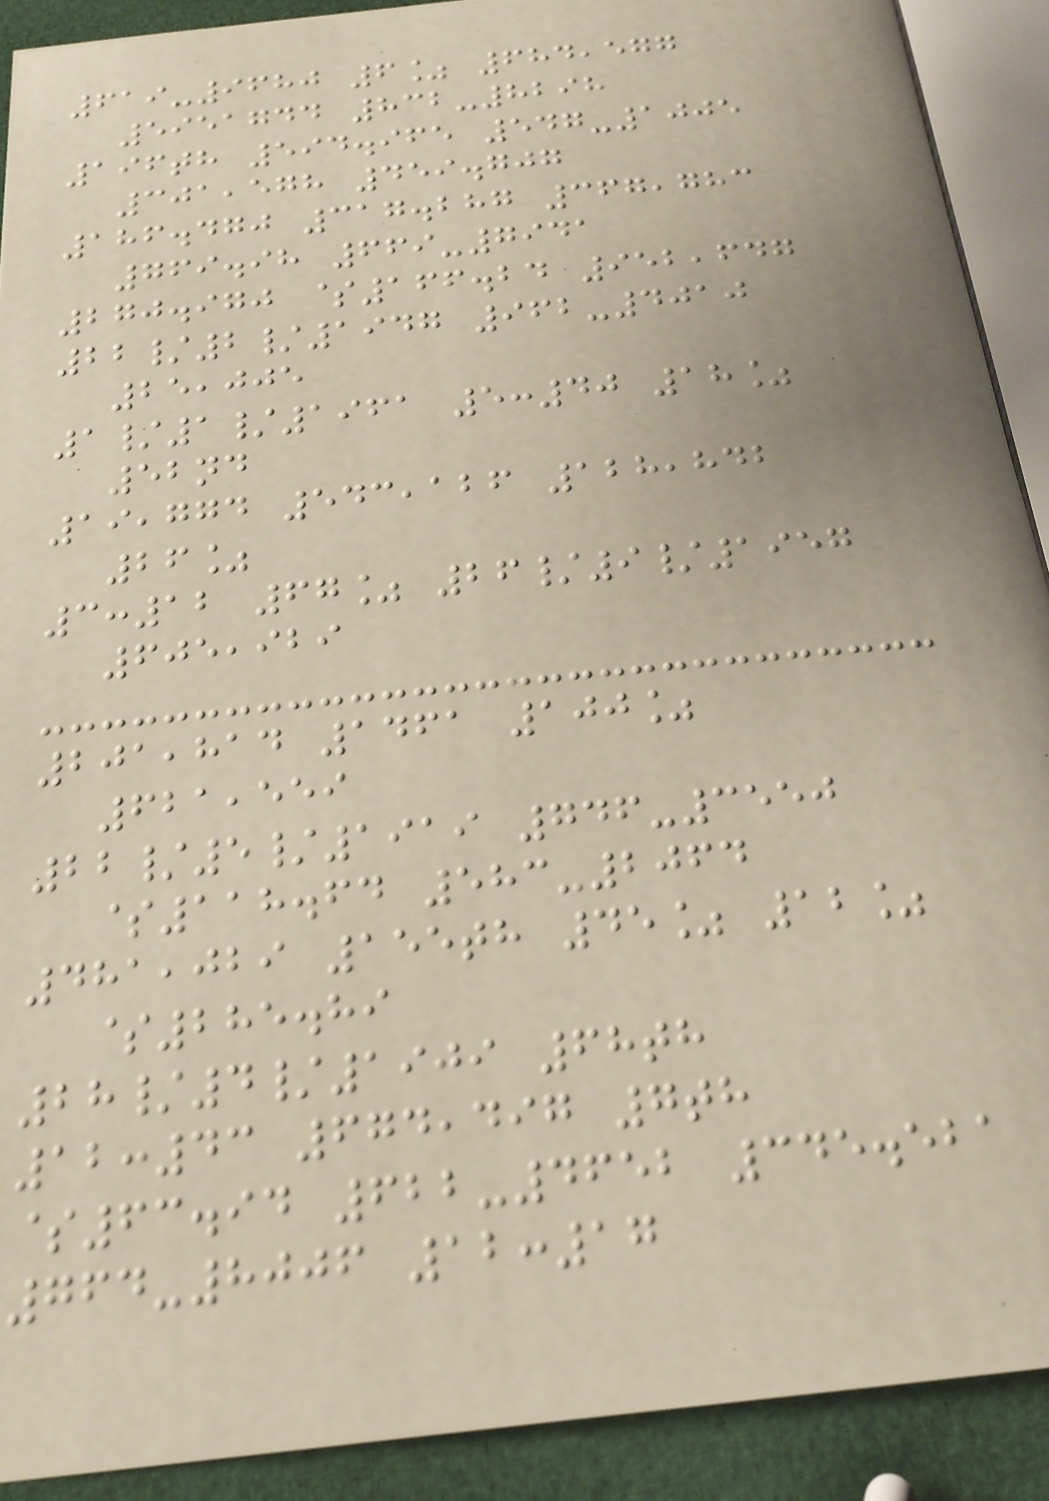619-9680 6% 684,577
5951744 832-8298
196th 594.965 547-1005
301,578 459.707
186.470 317.287 367,783
769.98 669-7941
270.970 $166.24 952,647
22/2/1947 962-4010
25,005
1/1/1961 5:40 18%
52nd
19,774 543,126 128,842
26%
3:12 67% 26/9/1957
605,929
201,814 1461 100%
621,559
22/5/1919 746-3550
$118.64 583-2064
481,029 155th 45% 12%
$285.89
28/4/1909 68th
12:43 674,497 7th
$63.94 622-4652 345.521
764-8006 12:17
